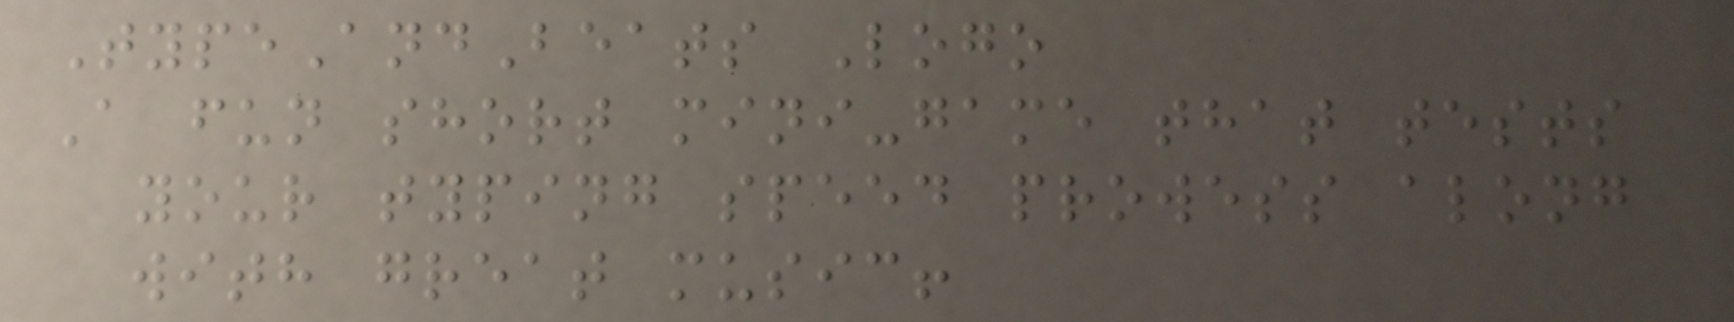TypeAndBeats Logo
A fun short mini-game that tests
your typing speed prowess along
with great music!
